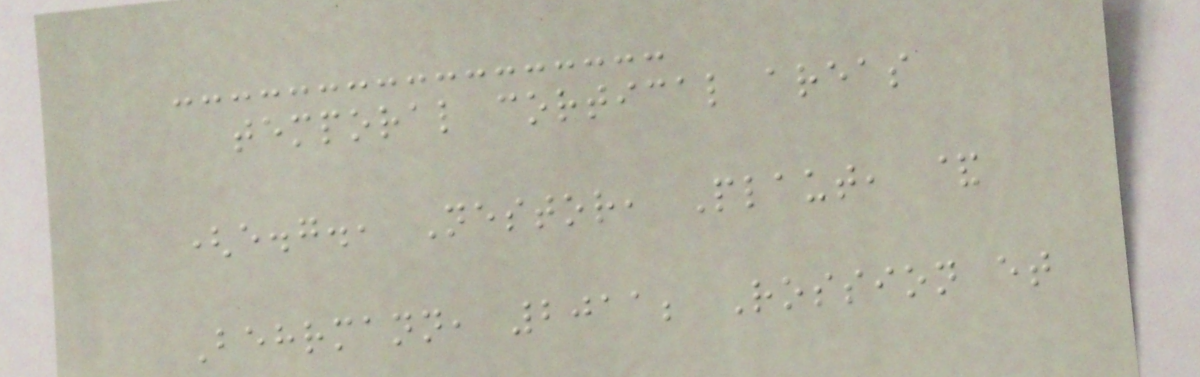temporal cortical areas
(e.g., Nestor, Plaut, &
Behrmann, 2011; Rossion et
